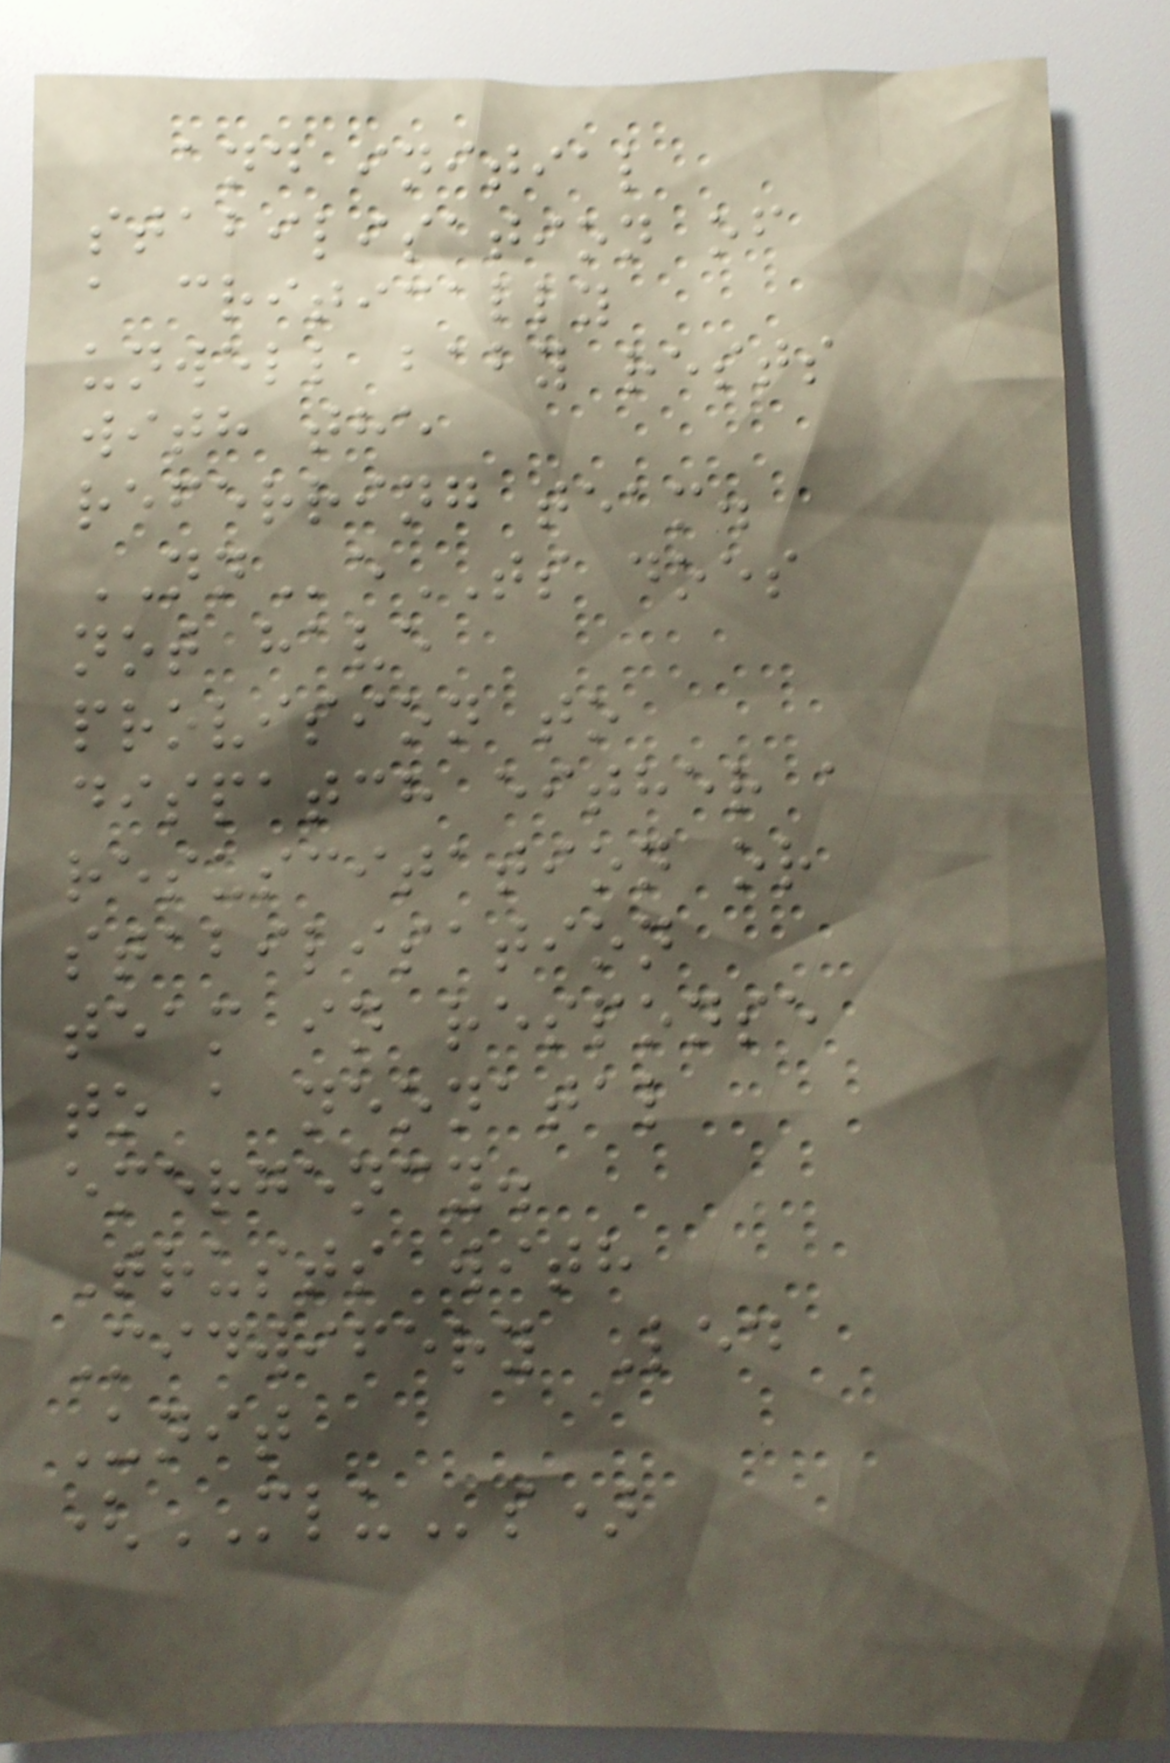and initial
stabilisation of
a critically
unwell baby rests
with the
referring team.
NNeTS does
not have
provision to
dispatch either a
resuscitation or
stabilisation
team in response
to a neonatal
emergency.
Trusts with
Midwifery Led
Unit
(MLUs)
